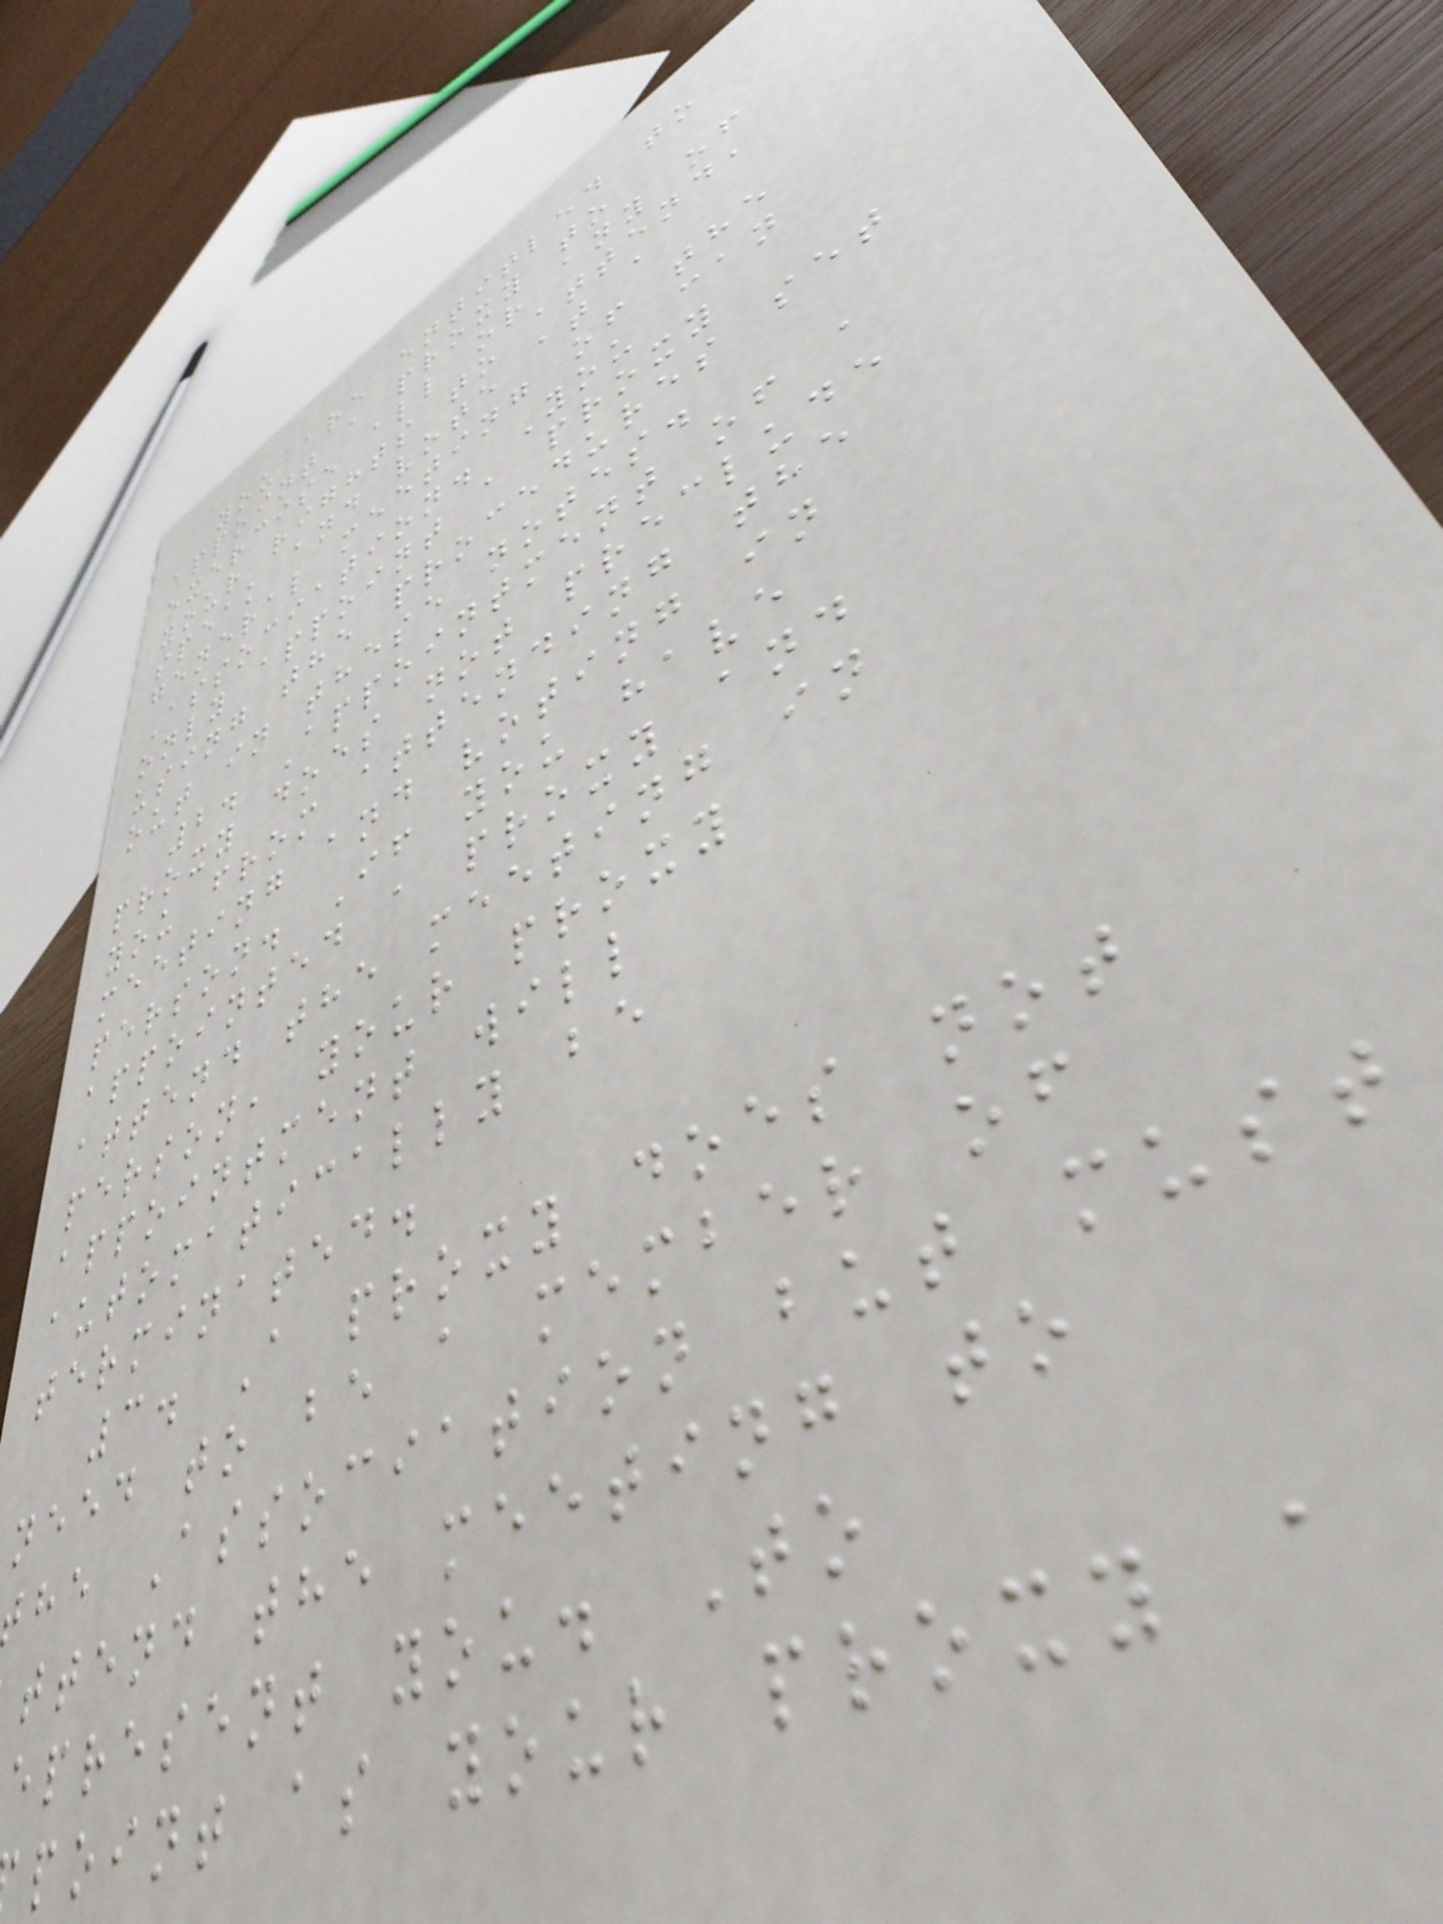you are entitled to
appoint a proxy to
exercise all or any of
your rights to attend,
speak and vote at a
general meeting of the
Association. You can
only appoint a proxy
using the procedures set
out in these notes.
2. Appointment of a
proxy does not preclude
you from attending the
meeting and voting in
person. If you have
appointed a proxy and
attend the meeting in
person, your proxy
appointment will
automatically be
terminated.
3. A proxy does not
need to be a member of
he Association but must
ttend the meeting to
epresent you. To
point as your proxy a
